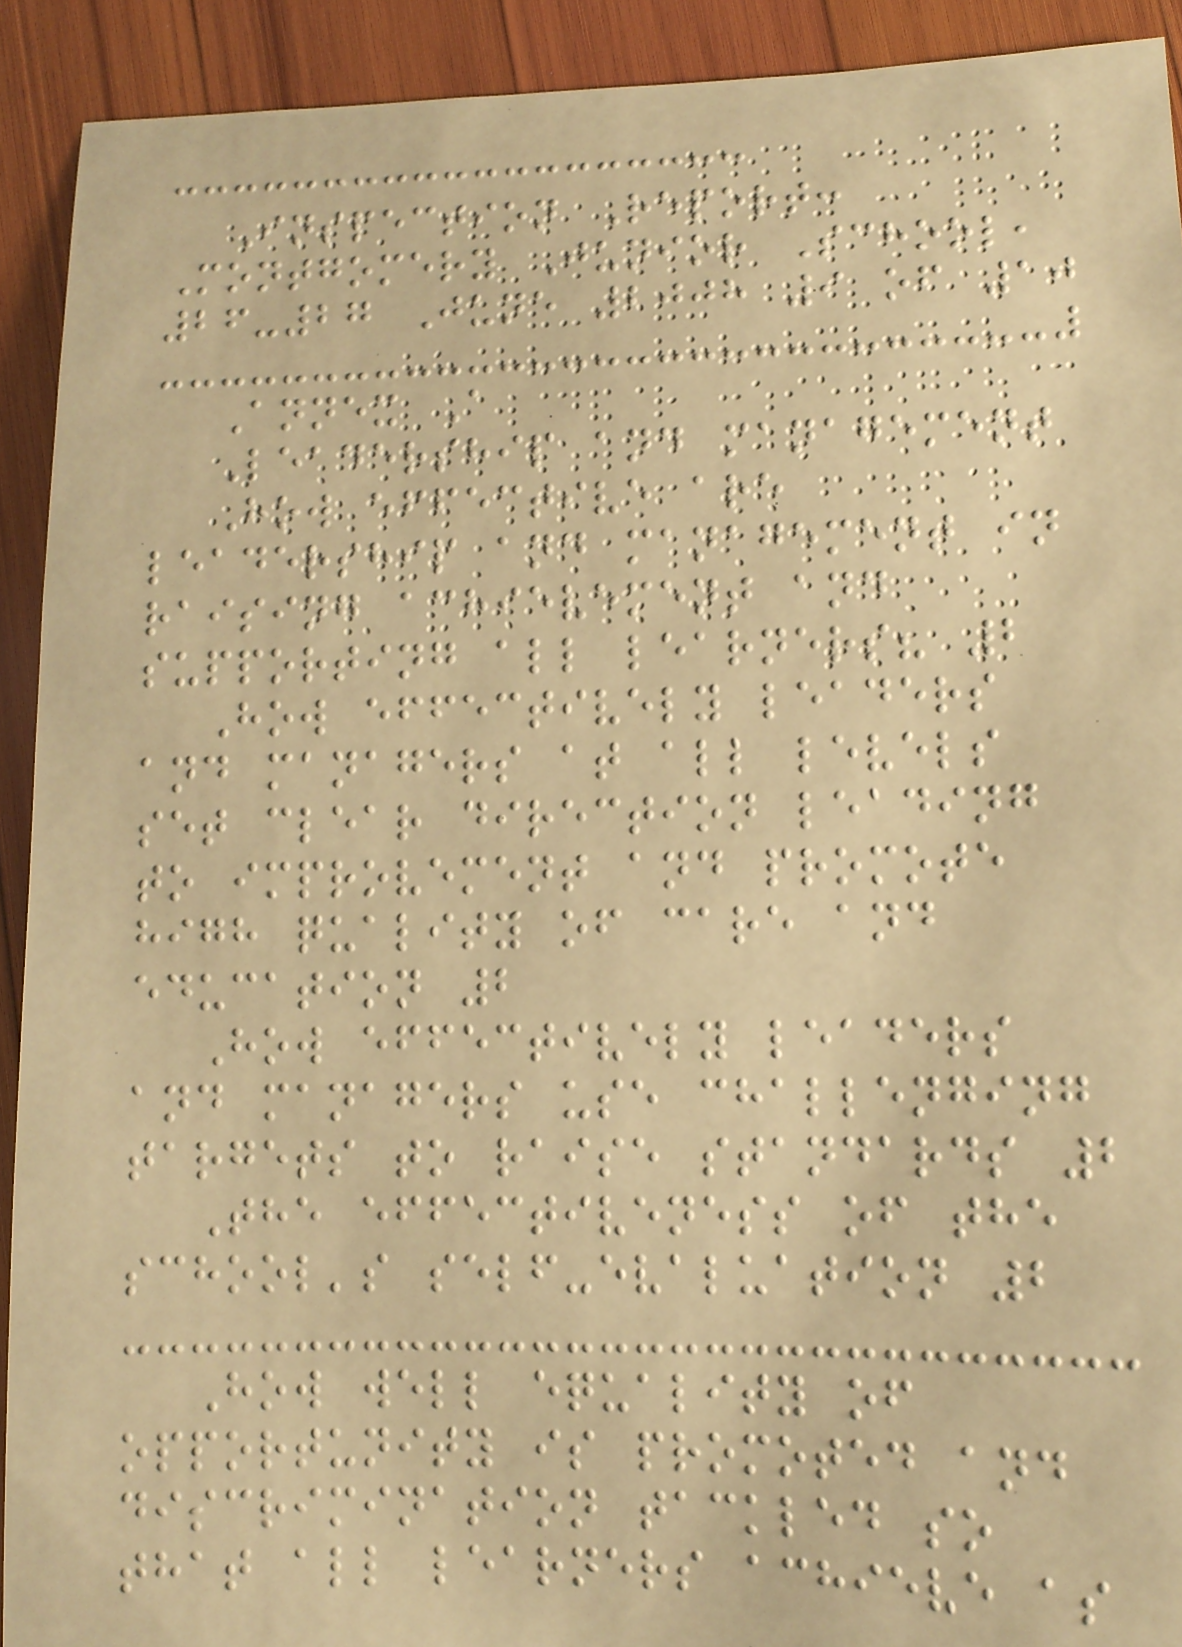Inspection Report:
Montgomery Junior School,
26-27 June 2008 9 of 10
Annex A
Leadership and management
How effective are
leadership and management in
raising achievement and
supporting all learners? 2
How effectively leaders
and managers at all levels
set clear direction leading
to improvement and promote
high quality of care and
education 2
How effectively leaders
and managers use challenging
targets to raise standards 2
The effectiveness of the
school's self-evaluation 2
How well equality of
opportunity is promoted and
discrimination tackled so
that all learners achieve as
